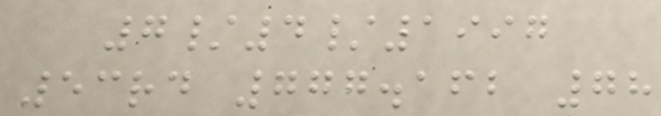7/4/1997
53rd 777.162 78
